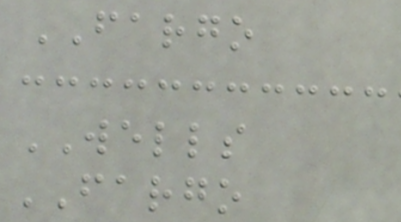FARGO
WELLS
FARGO
